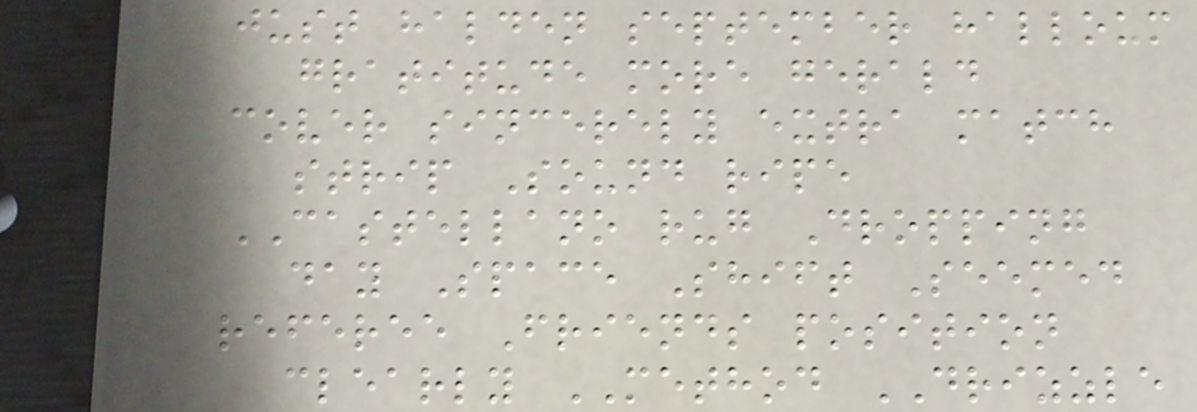just halden september halloum
gratitude more gerald
cover sincerely extra match
strip Sound ripe
CASTELLANO rug Dropping
day Space Shift Seemed
referee Friends position
clearly METHOD DRIZZLE
